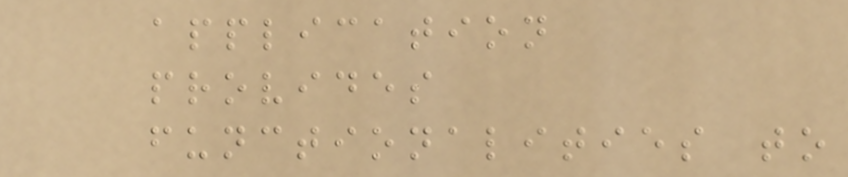application
provides
functionalities to
